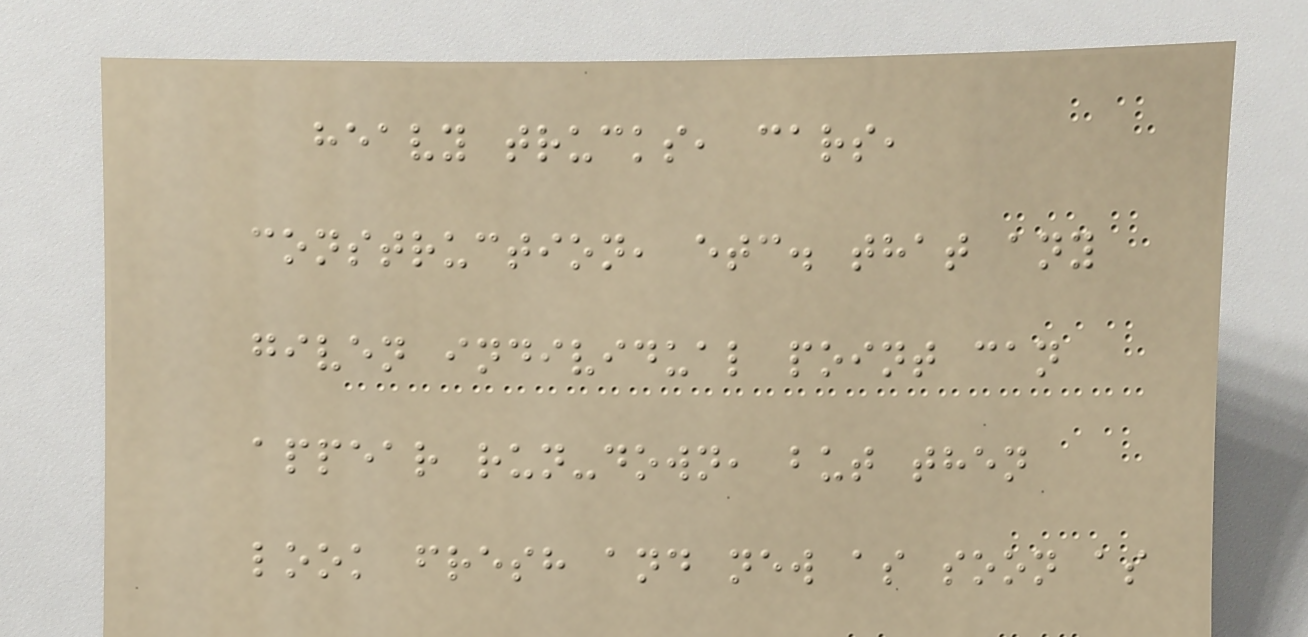heavy trucks, cars,
construction, etc. that any
given individual point can
appear run-down, but then
look fresh and new as soon as
